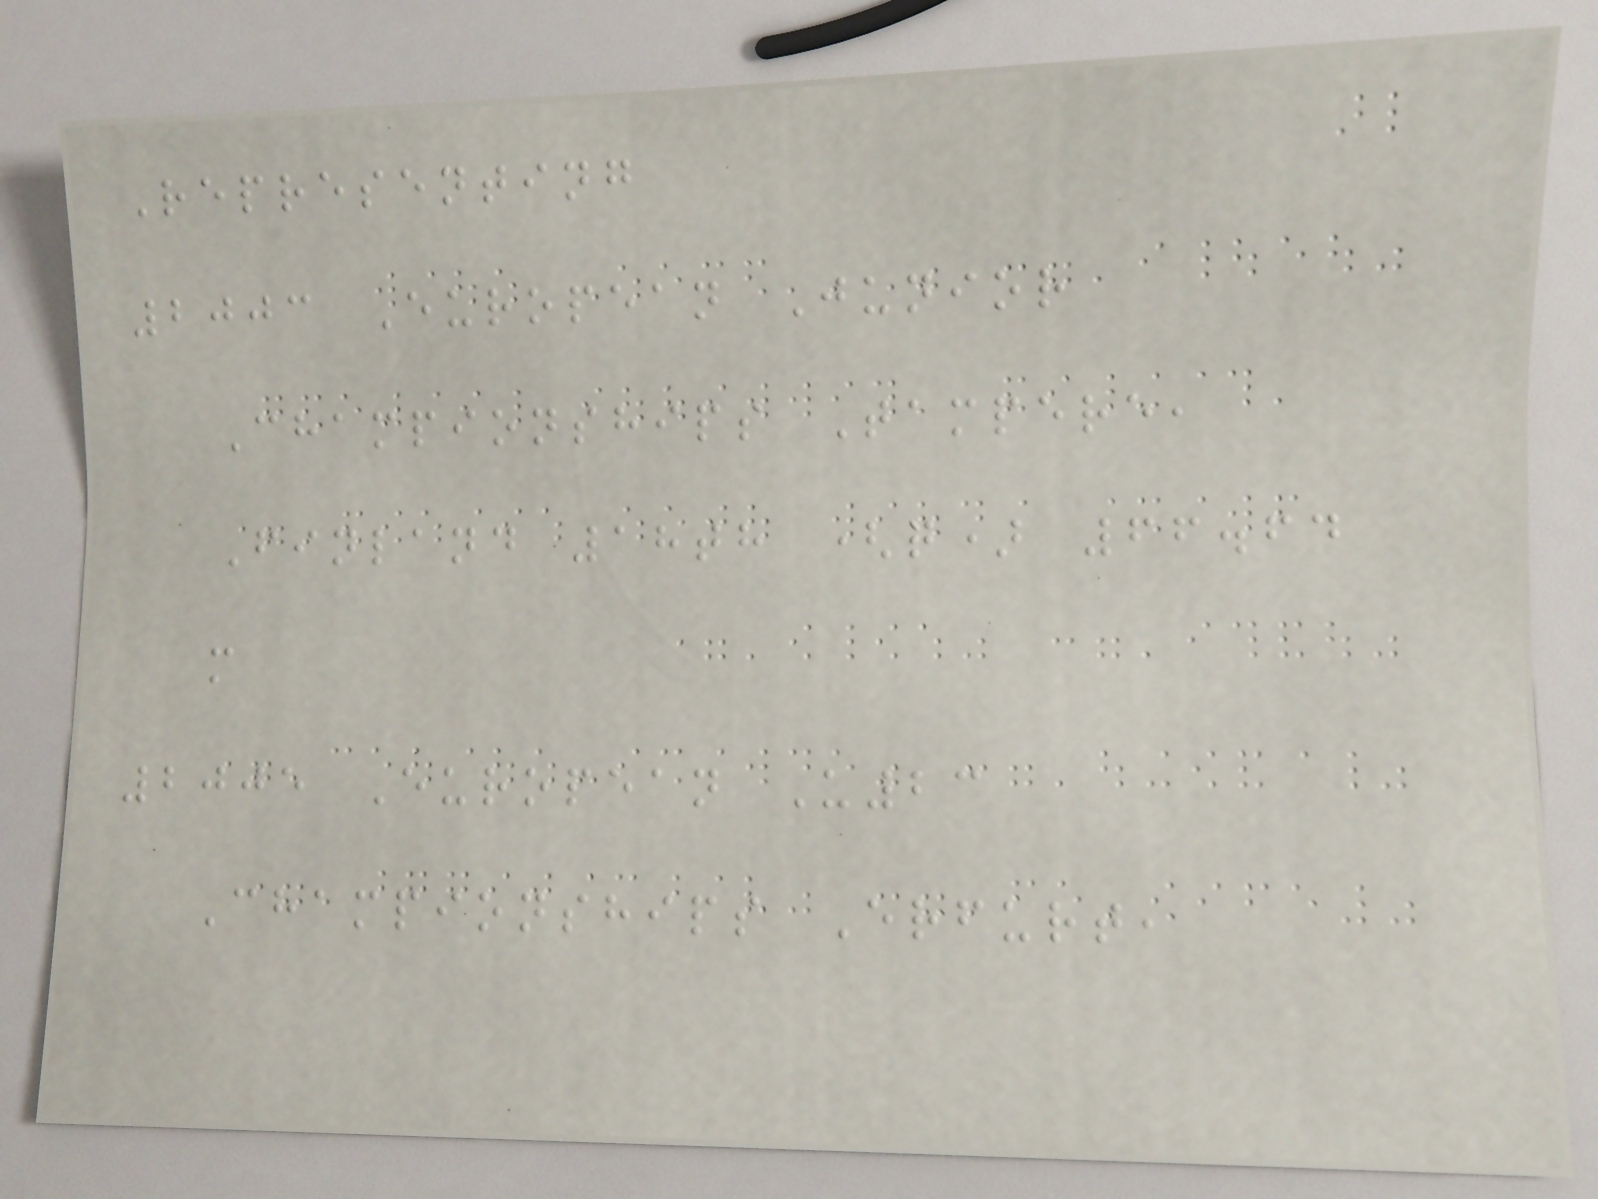Representing
2003 European Junior
Championships Tampere,
Finland 18th (q) 66.64
m
2005 European U23
Championships Erfurt,
